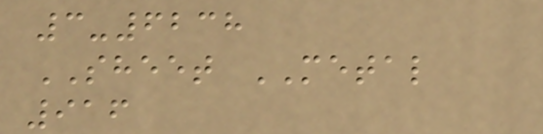3-6238
SHEET METAL
916
